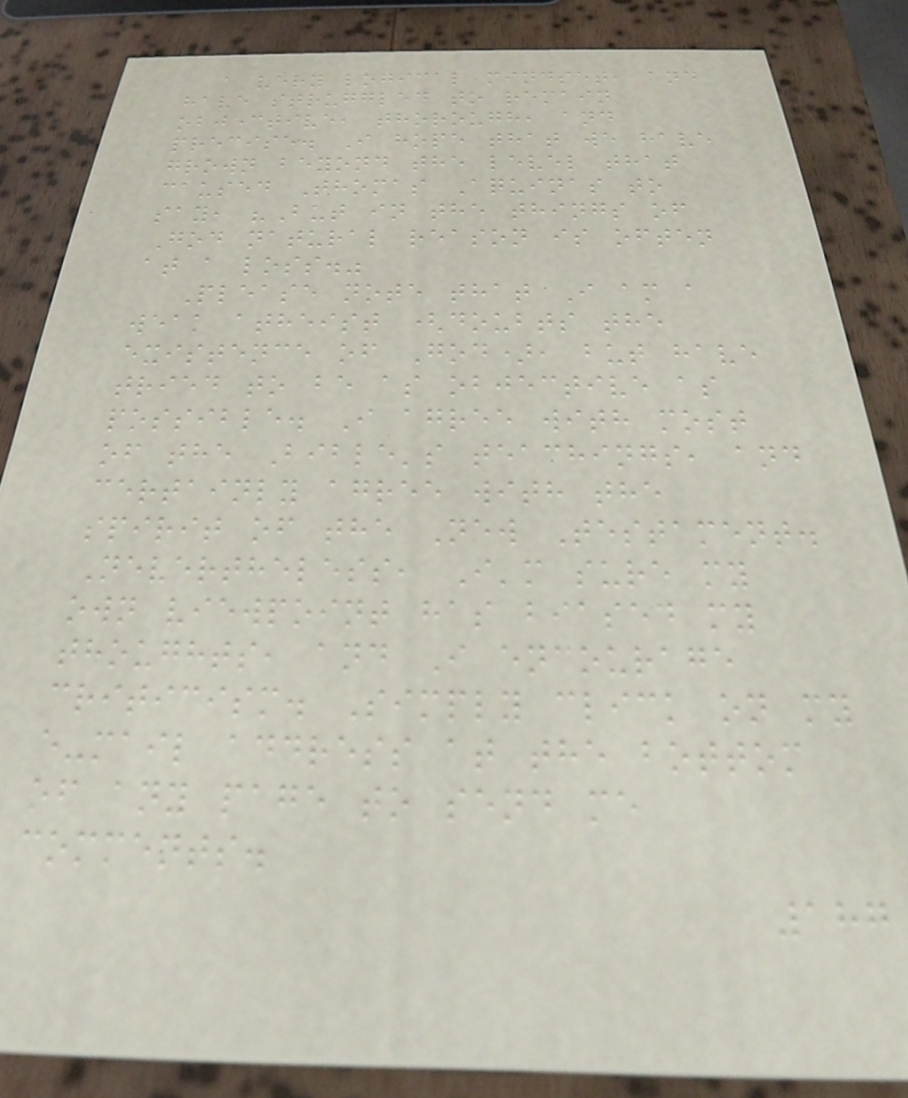a very logical mindset, and
have struggled to remain
objective, thorough, and
precise. I hope that we have
grown beyond the level that
caused Thomas Aquinas to
say, "But in the things of
God natural reason is often
at a loss."
Please note that I am a
weak atheist (doubts the
existence of God), but have
tried to be as objective as
possible. I agree with most
of the Bible's teachings, and
certainly agree with the
spirit of the New Testament.
Nevertheless, I'm sure my
own viewpoint has biased my
thoughts, and I encourage
criticism. Simply click on my
e-mail address at the bottom
of any page to send me
comments.
187
